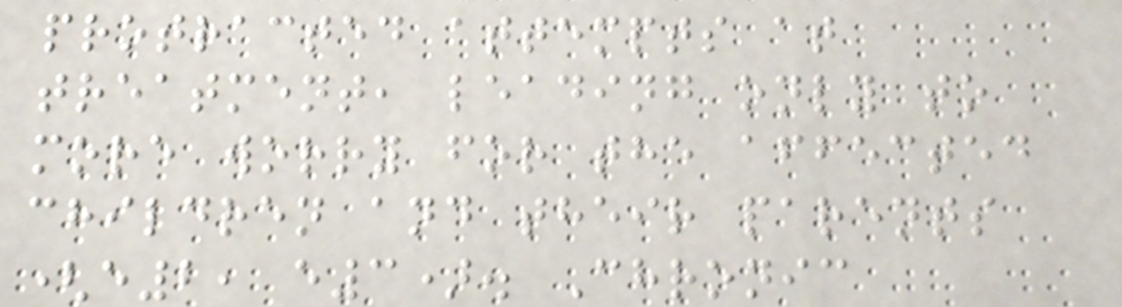protracted attempts at
treatment, leading only to
more worry for the affected
children and their parents
(e2, e3). Chronic
